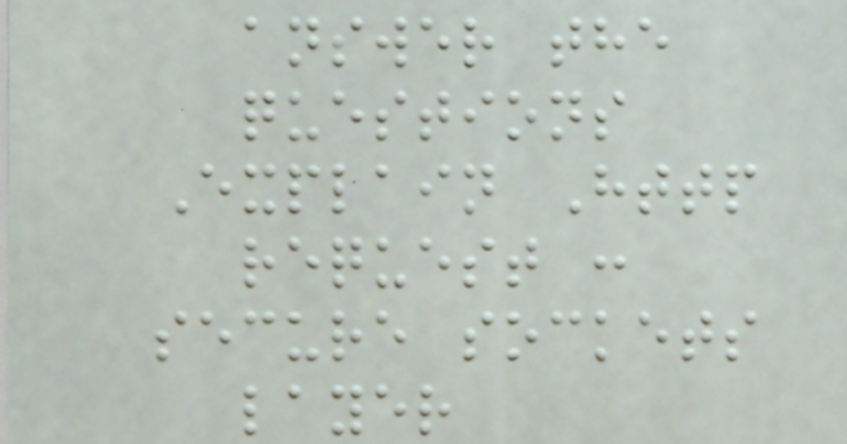answer the
questions
Explain Http
request :
secure sockets
layer
